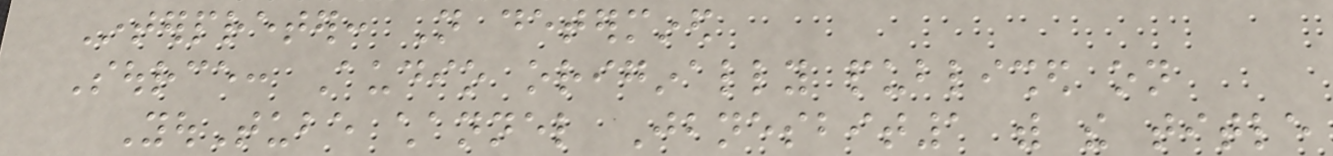Interpreter: Not determined
Source: Audio originally published on
YouTube channel Jbnesbit1 with the title
